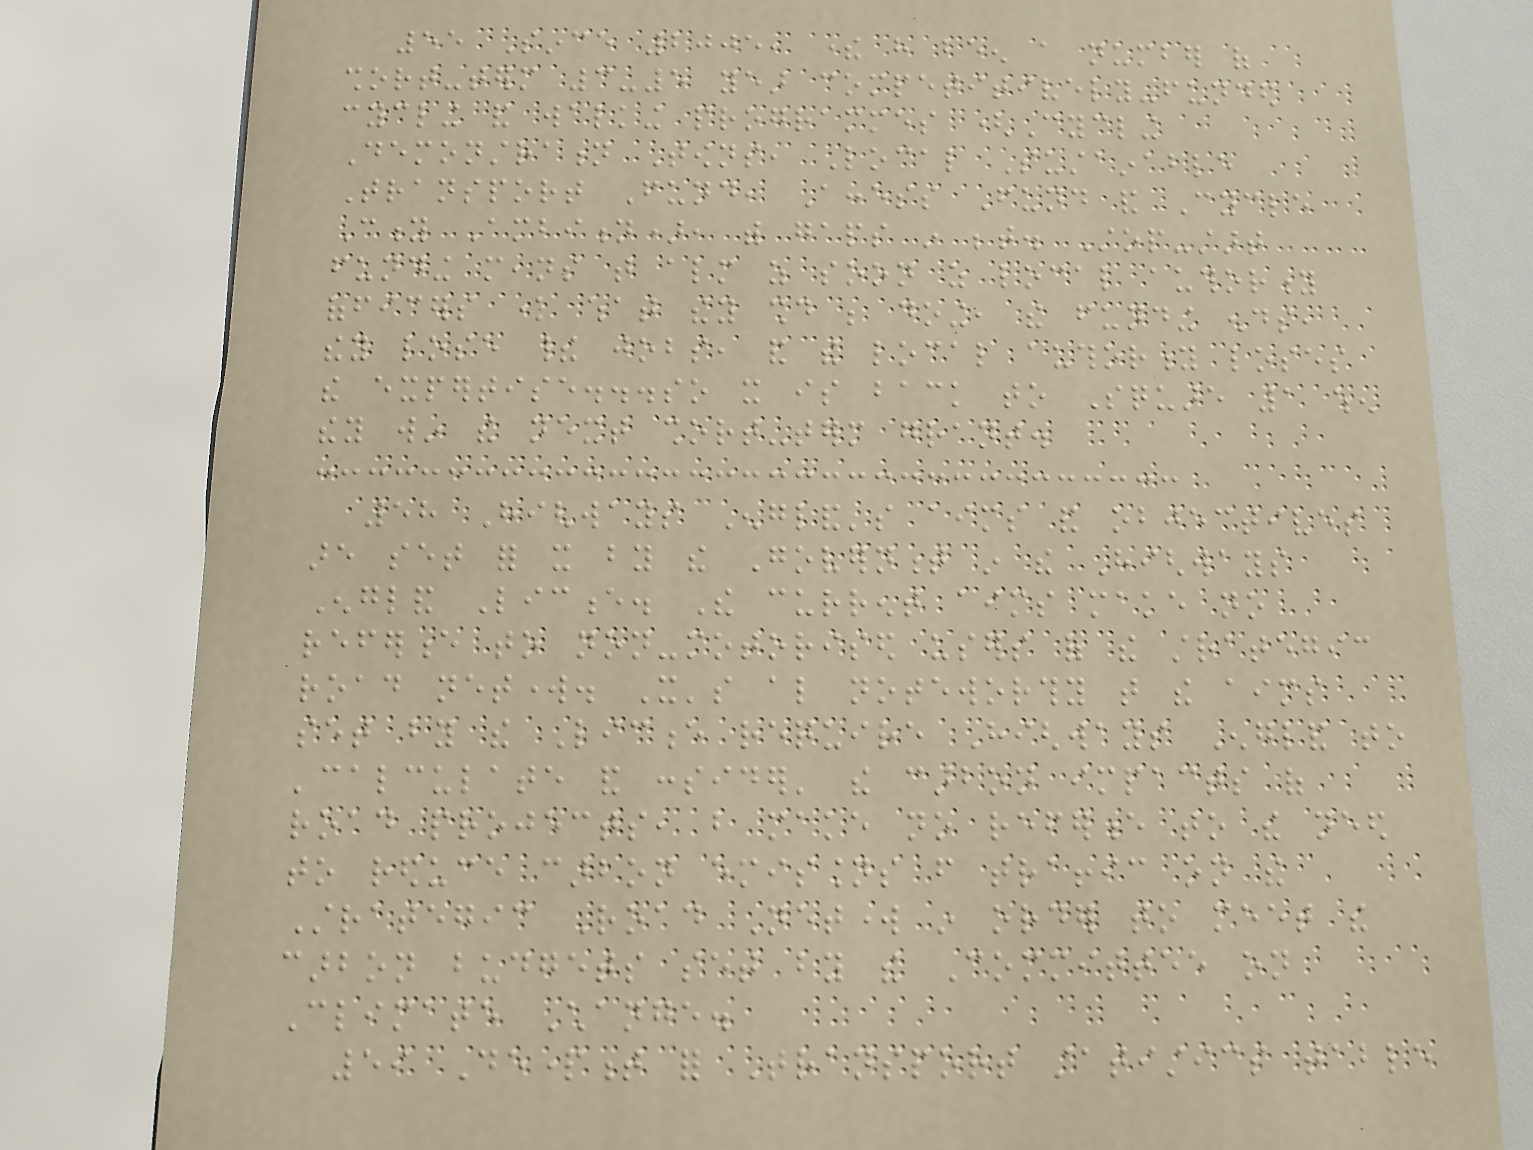55 Since 2005, there have been a number of
short-term 3-5 year competitively-funded
cycling and walking programmes (Cycling
Demonstration Towns, Local Sustainable
Transport Fund, Access Fund and Cycle
City Ambition), with gaps in between. Stop-start
funding means that almost as soon as local authority
officers know what they should be doing, the funding ends,
they lose their jobs, and the local authority loses
the expertise...so it is back to Square 1 when
they win the next short-term grant.
58 Highways England's aims and objectives
are set for it by the Government in the Highways
England Licence. The current aims make no
reference to non-motorised users of the strategic
road network. It's also noteworthy that the aims
set by the Licence require Highways England to
'calculate and consider' the carbon impacts of
road projects, but make no reference to the need
to reduce carbon emissions from traffic on the
Strategic Road Network in order to meet the
carbon budgets set by the Committee on
Climate Change.
59 Department for Transport statistics table
